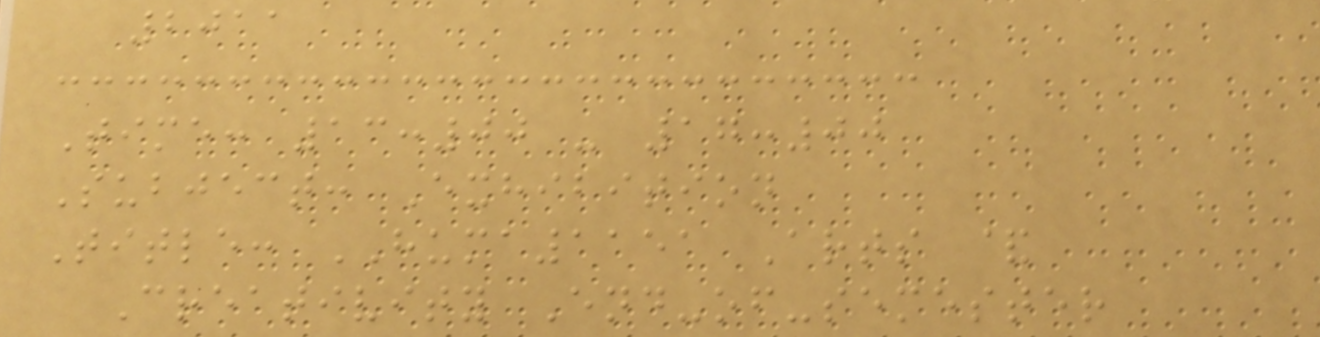2011
Time: 13:00 - 17:00
Subject: Exhibition
Title: HUMA1151 Arts &
Creativity End-of-semester
